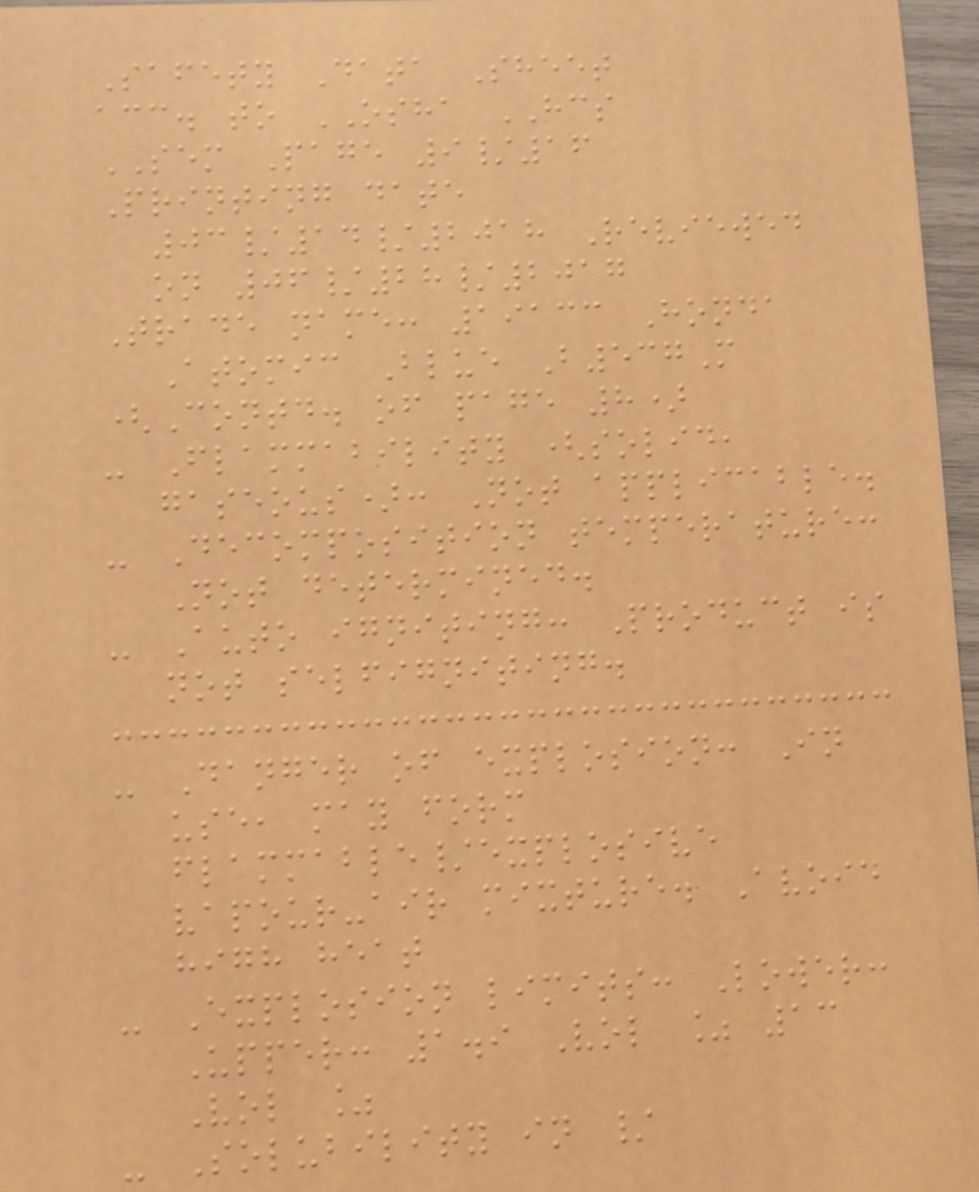Safety Data Sheet
acc. to OSHA HCS
SEM Page 9/16
Printing date
03/14/2018 Reviewed
on 06/28/2017
Trade name: 19133 Honda
Atomic Blue B537M
(Contd. of page 8)
- Flammability (solid,
gaseous): Not applicable.
- Decomposition temperature:
Not determined.
- Auto igniting: Product is
not selfigniting.
- Danger of explosion: In
use, may form
flammable/explosive
vapour-air mixture. Avoid
high heat
- Explosion limits: Lower:
Upper: 1.9 Vol % 13
Vol %
- Solubility in /
